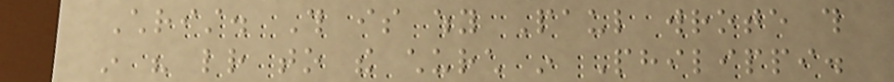Christ. This is why Paul wrote this
in his letter to the church in Philippi.
